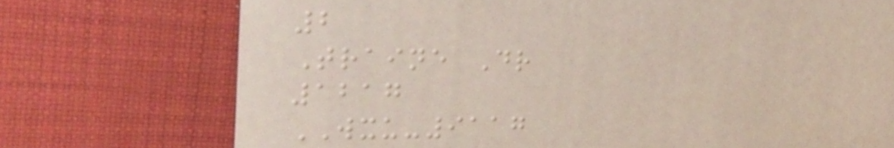2
Traine Dr
1217
WXU-9117
